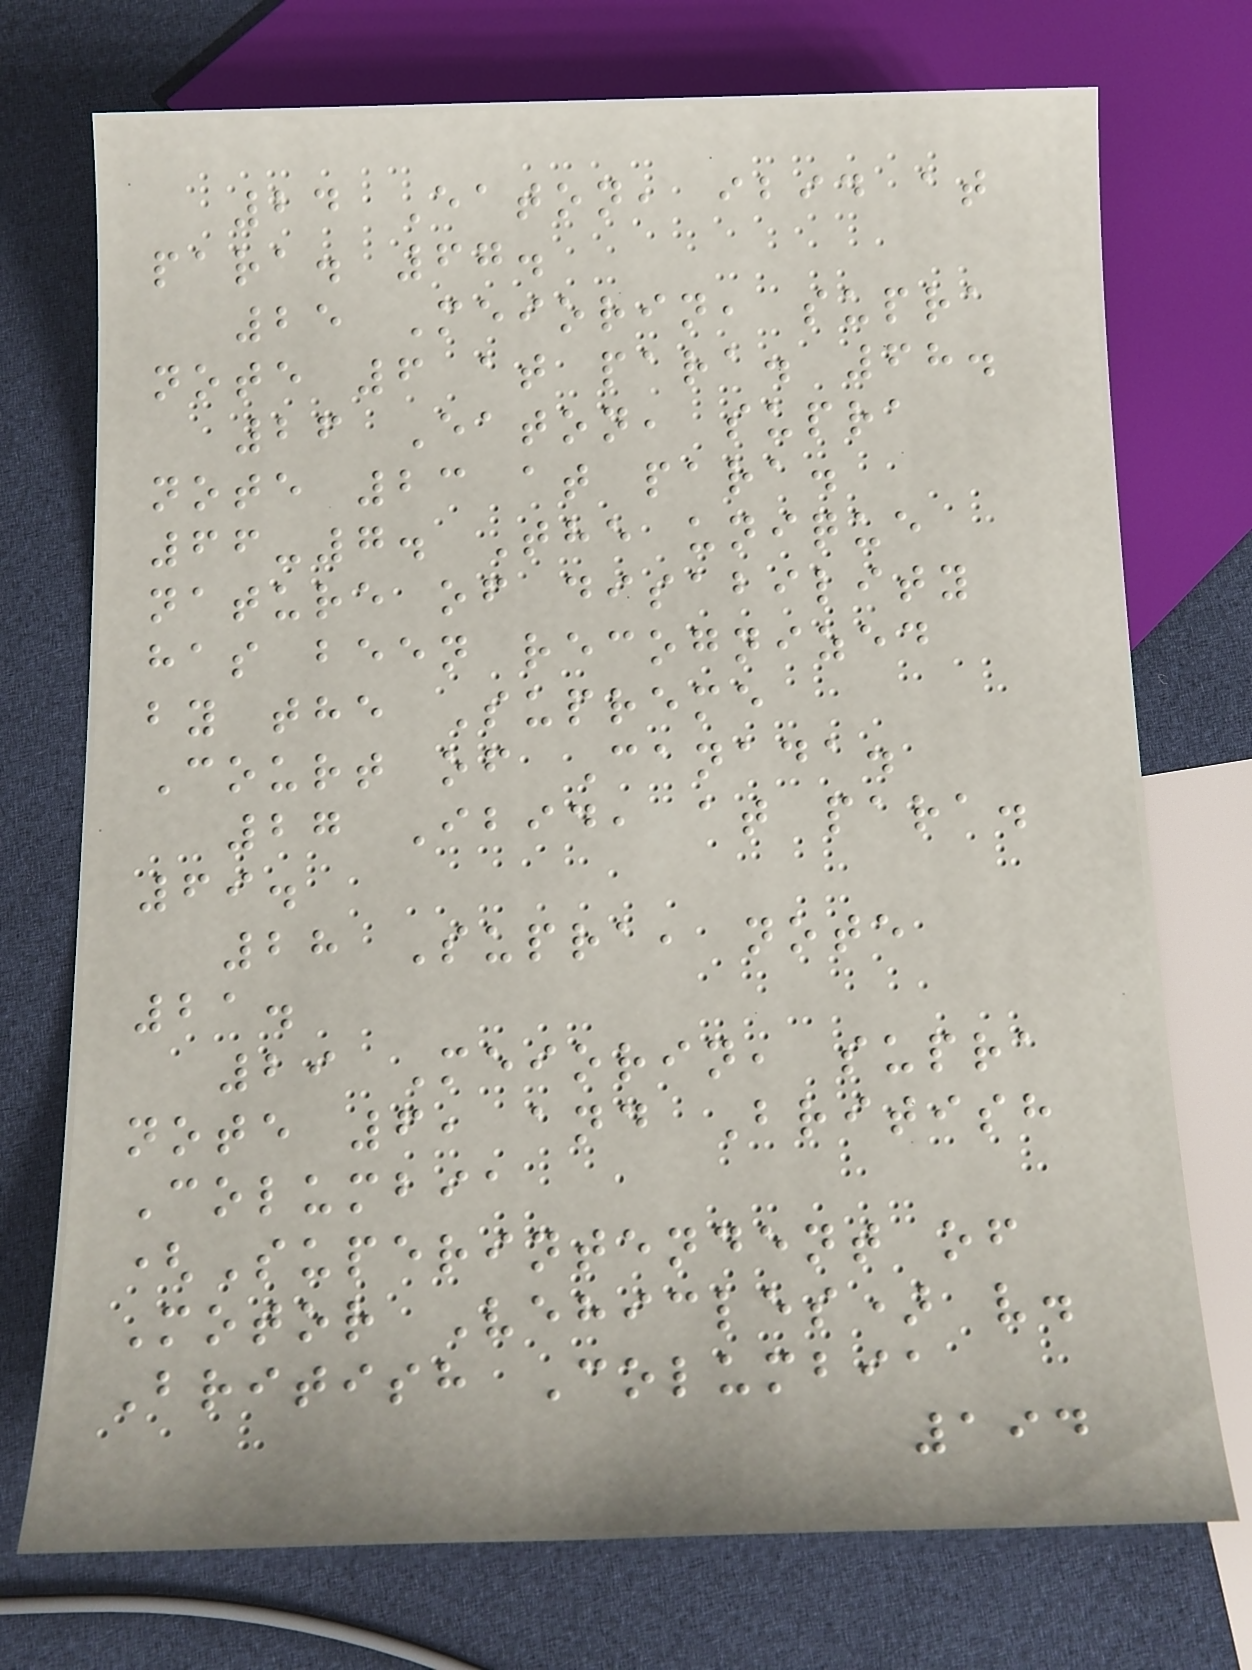24 Eaton, ibid at
para. 67.
25 Meiorin, supra
note 6 at para. 68.
26 Eaton, supra
note 23 at para.
66-7. The unique
nature of disability
has been recognized
by the Supreme
Court of Canada.
27 Ibid, at para.
69.
28 Supra, note
21.
29 Meiorin, supra
note 6, and British
Columbia
(Superintendent of
Motor Vehicles) v.
British Columbia
194
